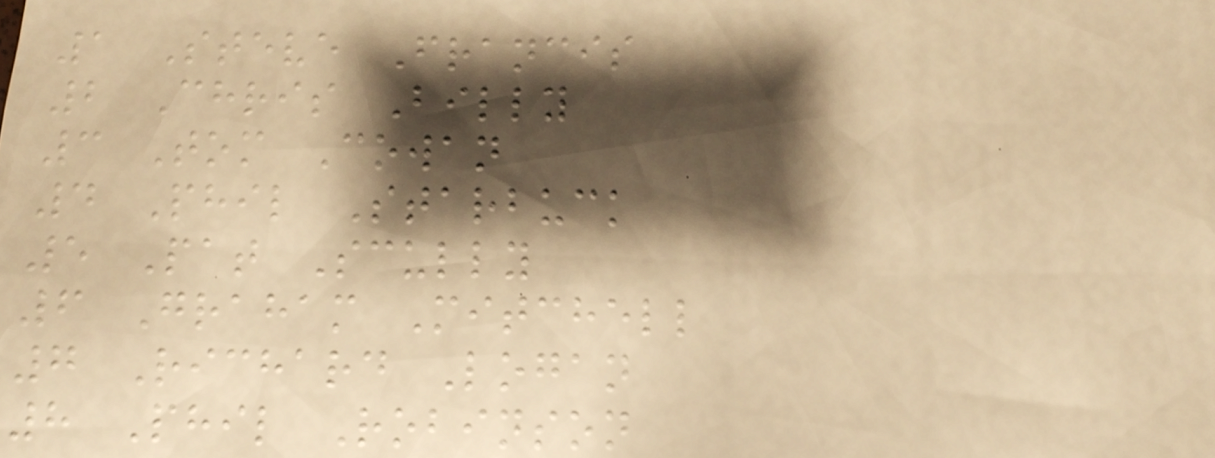1 Steve Francis
2 Chris Billy
3 Tom Cowan
4 Phil Starbuck
5 Pat Scully
6 Graham Mitchell
7 Richard Logan
8 Phil Robinson
